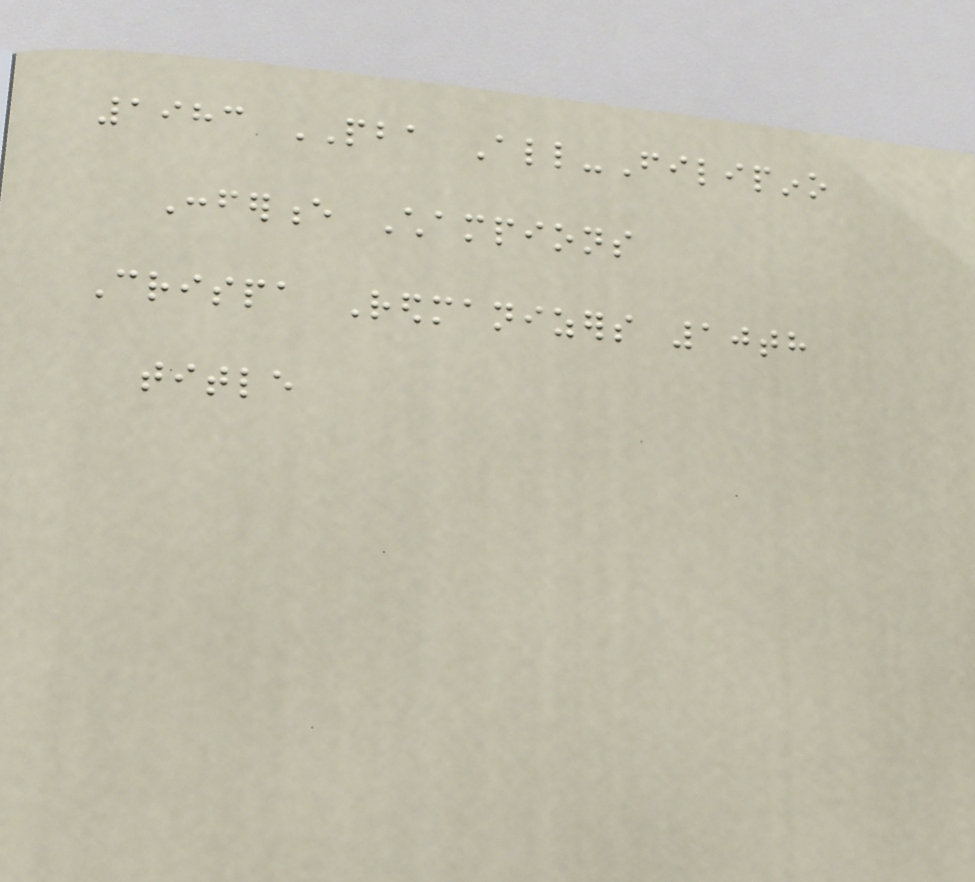1983 PBA All-Filipino
Conference Champions
Crispa Redmanizers 10th
title
